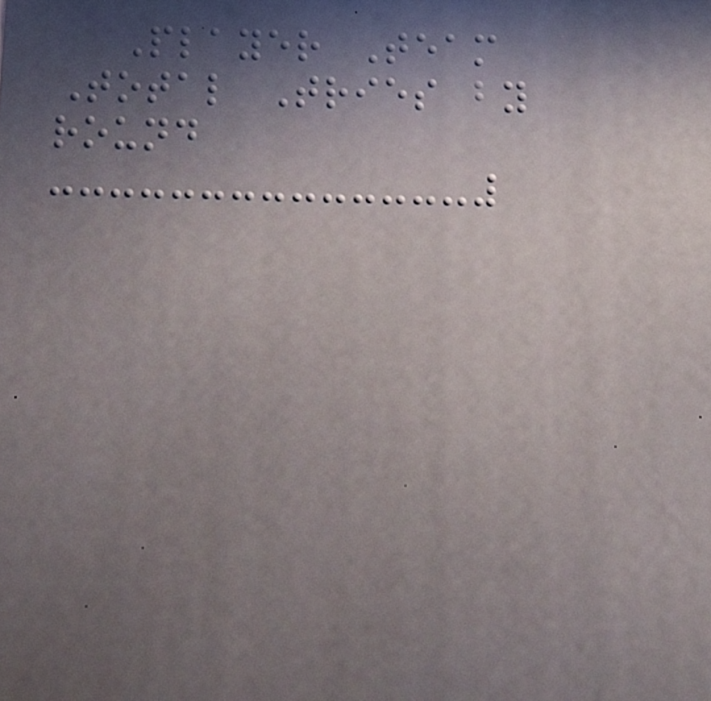Player Team
Total Tries by
round
